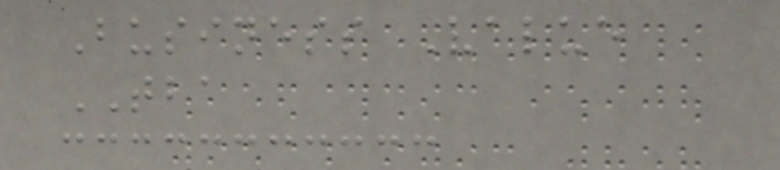Business Value
TBA
